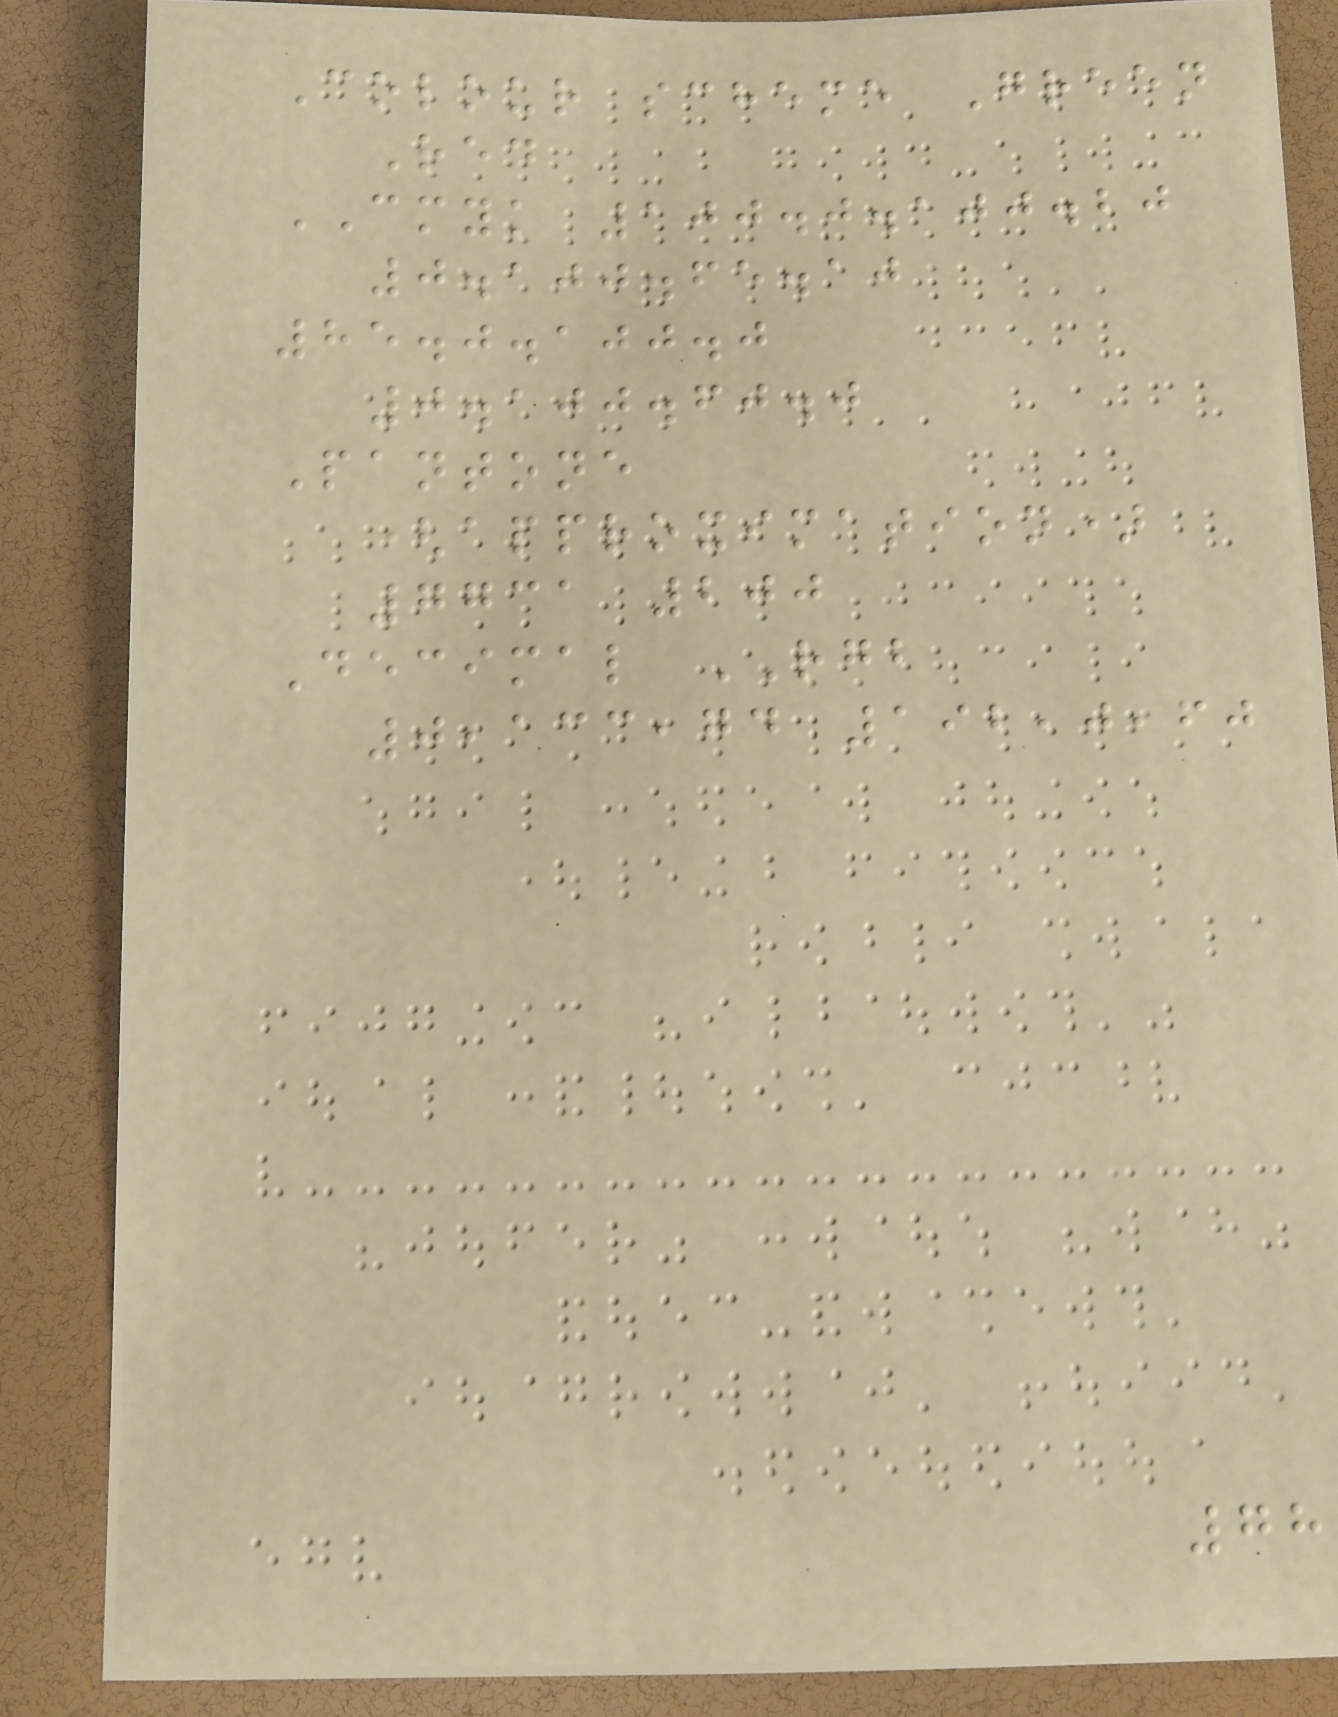Colour scheme Green
Red
CMYK 100.0.100.20
0.100.65.10
85.0.100.0
0.100.60.0
Pantone
(approximation)
7731 200
Decimal RGB
0,133,74 192,0,60
78
